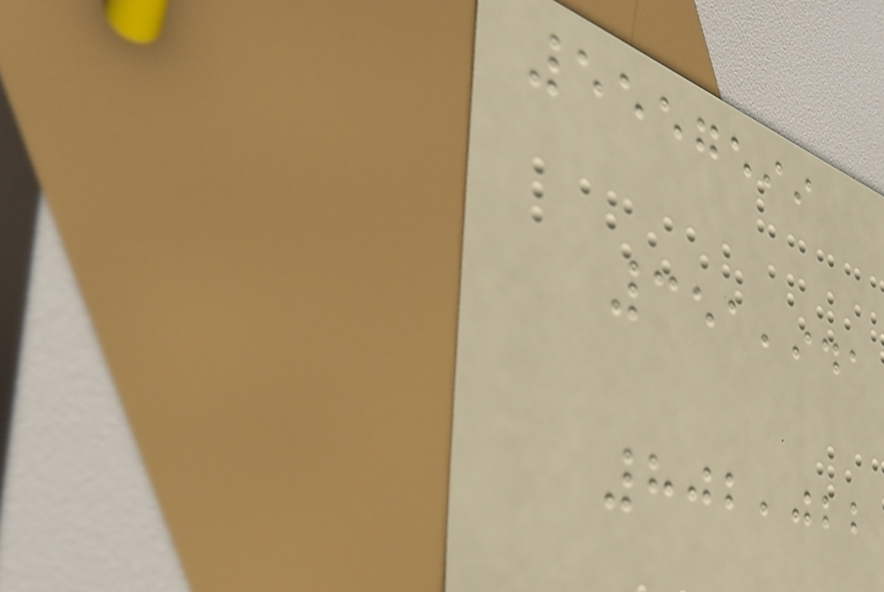5557599
351,941
802,022
